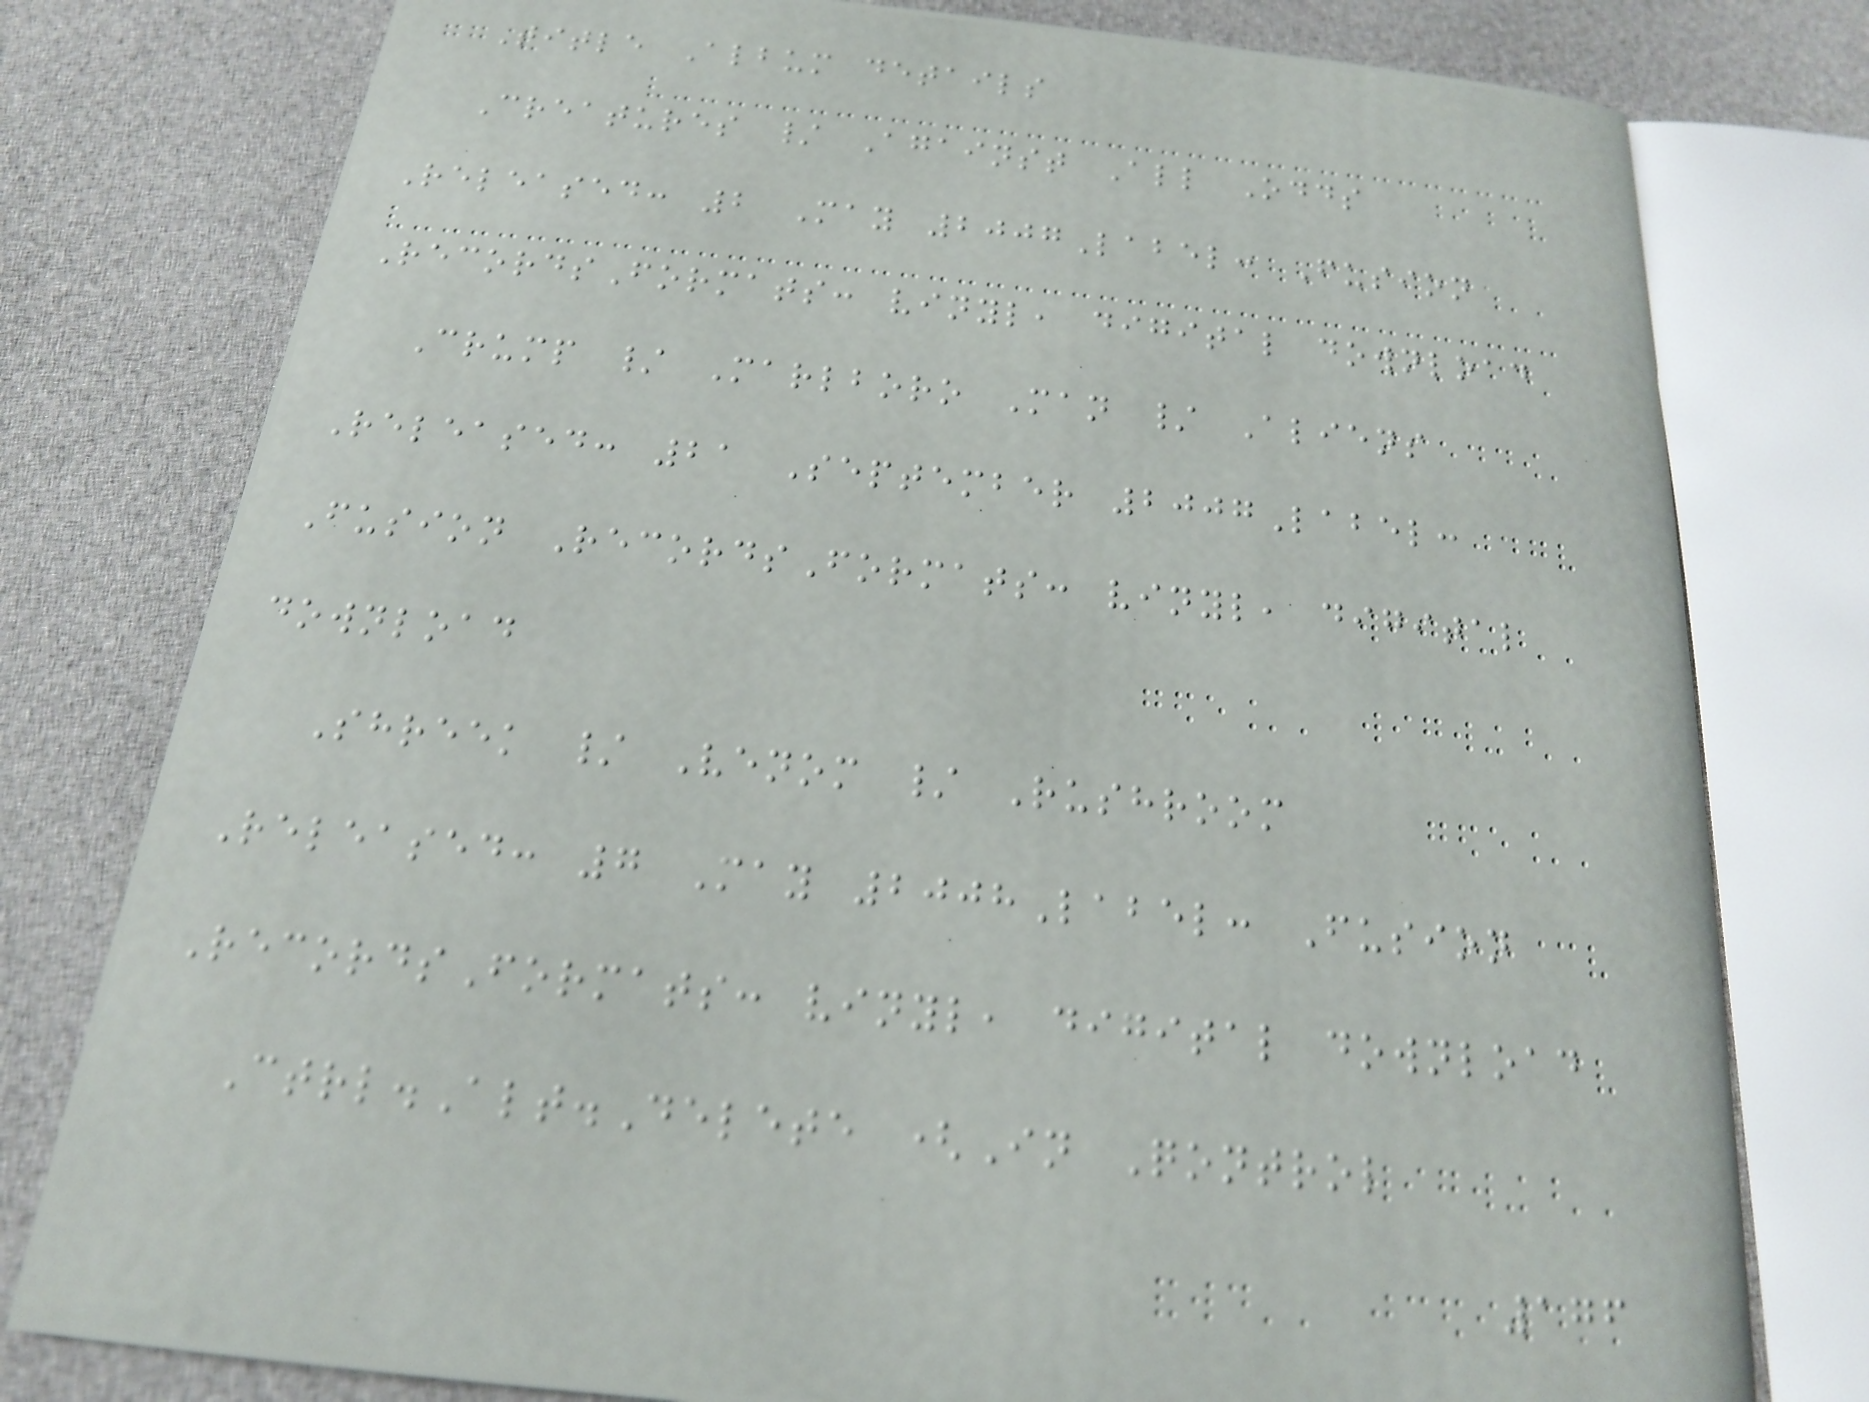Title Album details
Creatures / Against All Odds
Released: 2 May 2007Label: Fusion
RecordsFormats: vinyl, digital download
Crump / Marlboro Man / Aliens
Released: 21 September 2007Label:
Fusion RecordsFormats: vinyl, digital
download
Shreek / Venom / Rushroom
Released: 7 May 2008Label: Fusion
RecordsFormats: vinyl, digital download
Ctrl.Alt.Delete (In Qontrol
176
